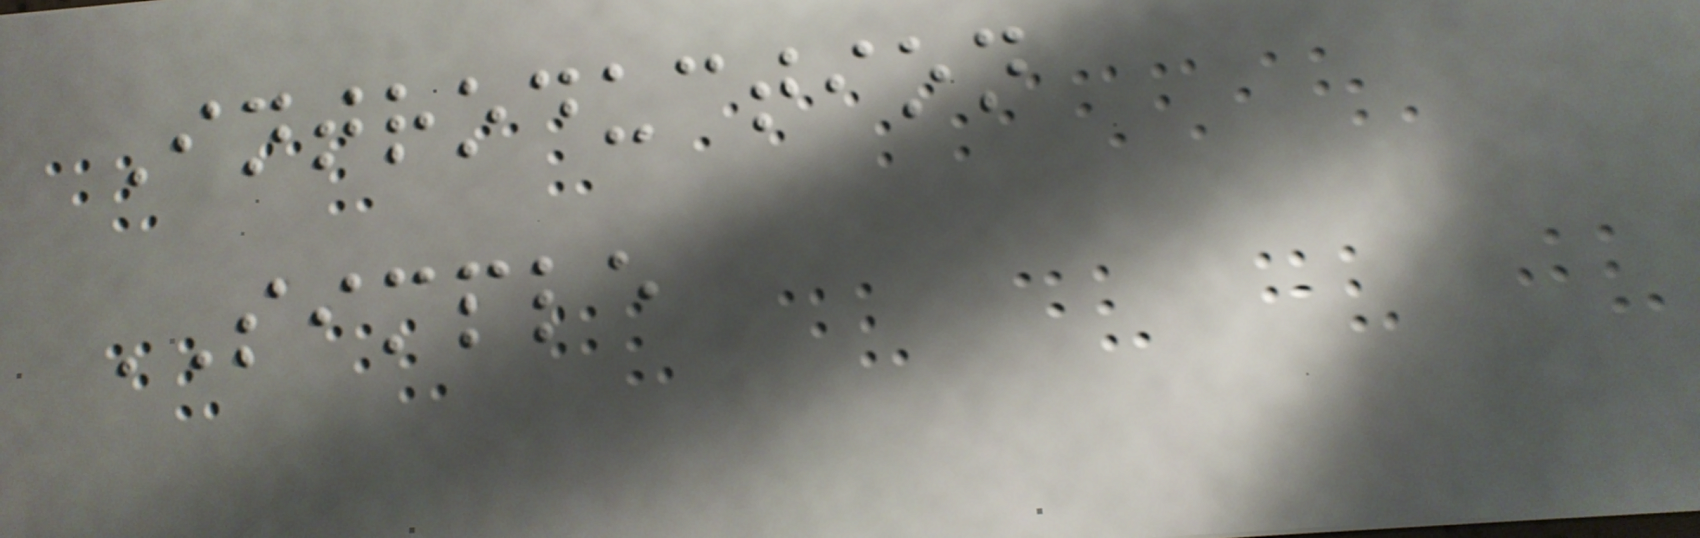Introduction
SIMPLE
